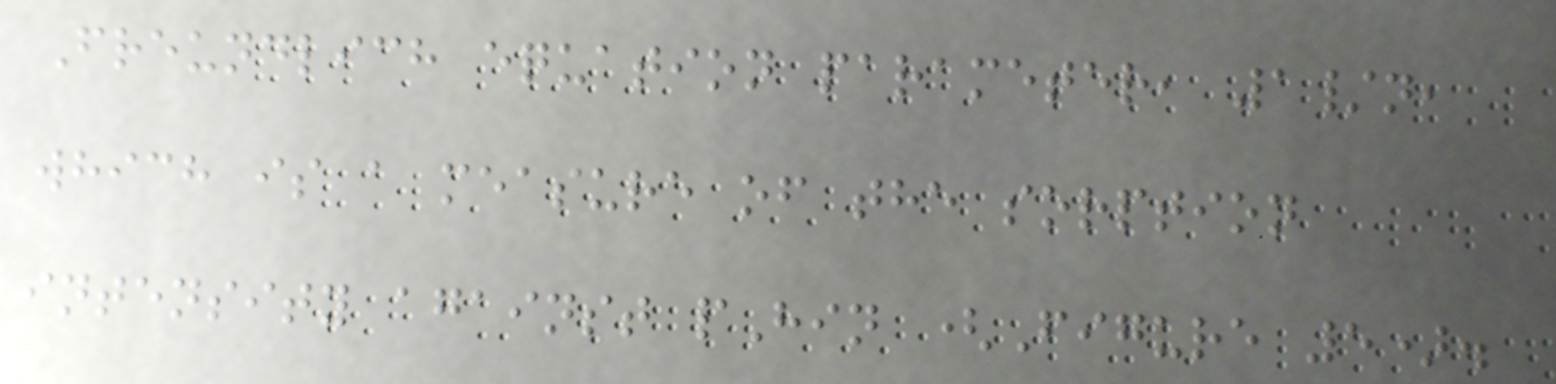Freundlich equation parameter, 1/n,
which is a measure of the sorption
intensity against pHin (Figure 5).
